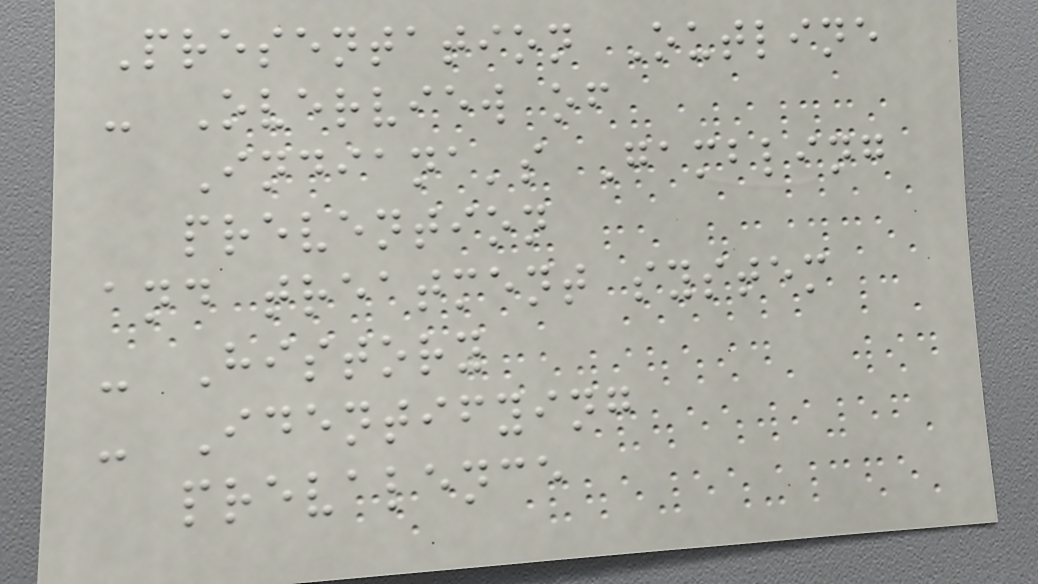Presentation Outline
- Overview of
Indiana's Gambling
prevention
and treatment system
- History
- Identifying
prevalence
